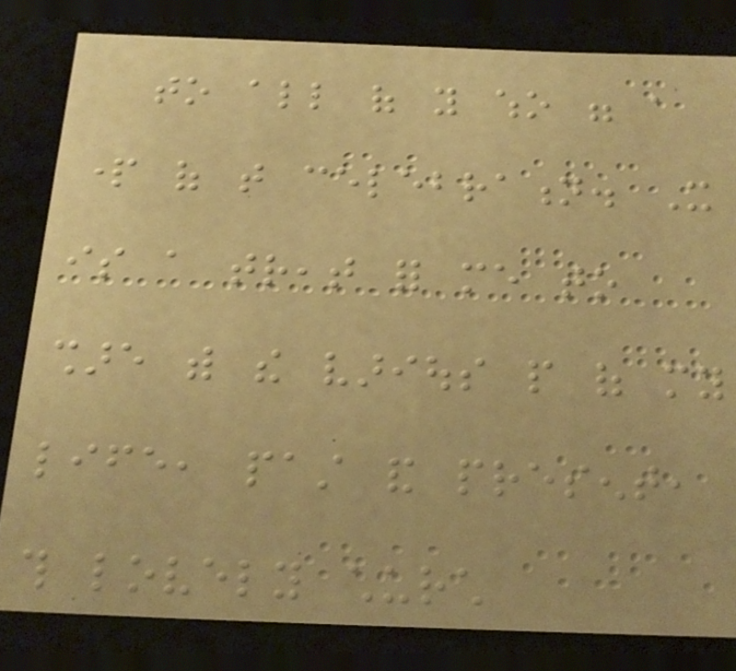to all of you who were a
part of that celebration. It
is a treat for me to
share with the various people of my
life, past and present,
this lovely church
